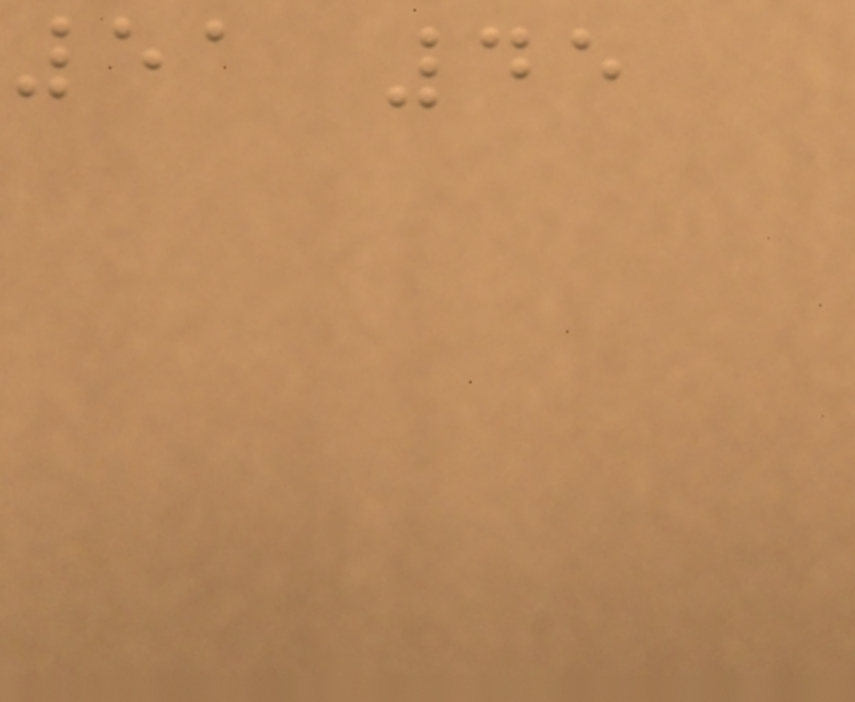51 45
